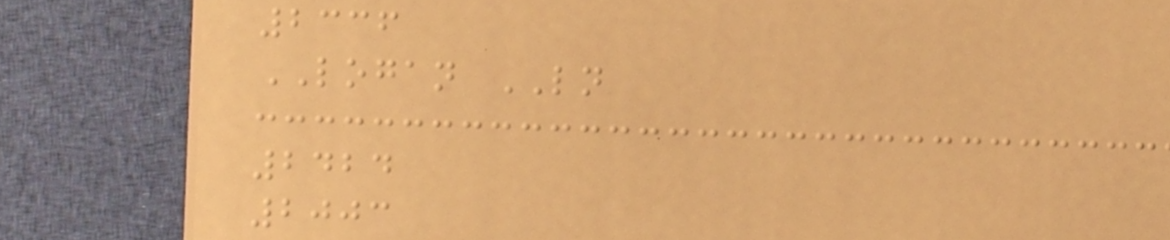2336
LOGAN LN
2424
2003
